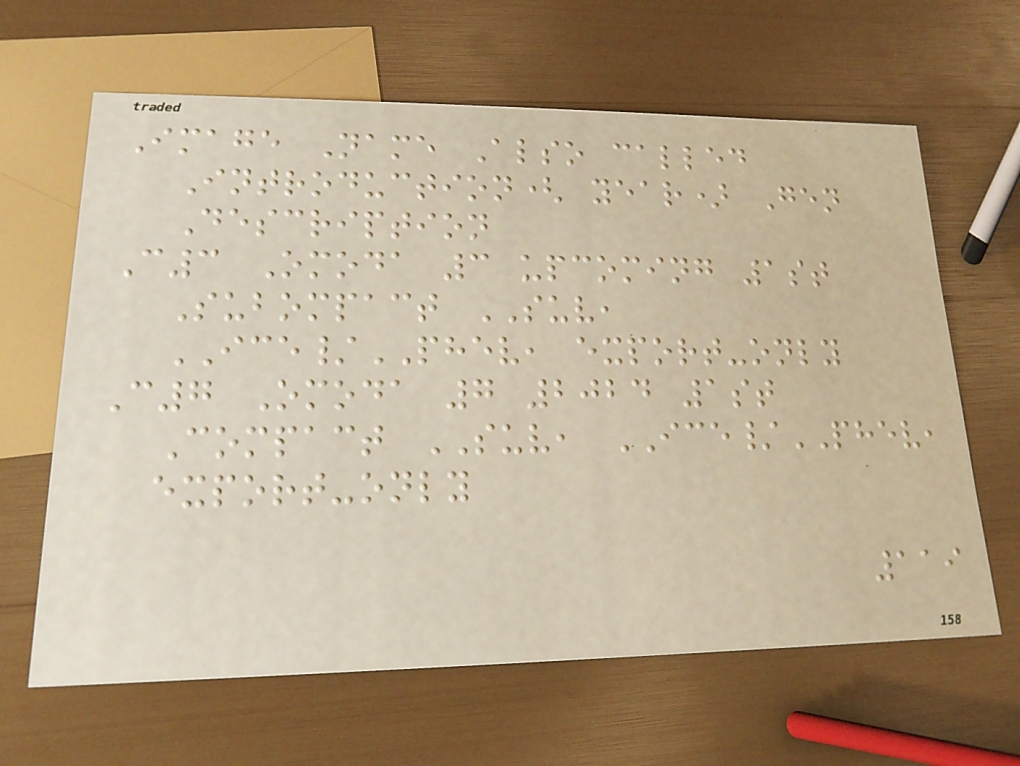Image Name Also called
Introduction( year) Gen
Description
C3 Omoda 3 upcoming 1st
Subompact SUV,
ICE/PHEV, export-only
C7 Omoda 7 2024 1st
Compact SUV, ICE/PHEV,
export-only
119
